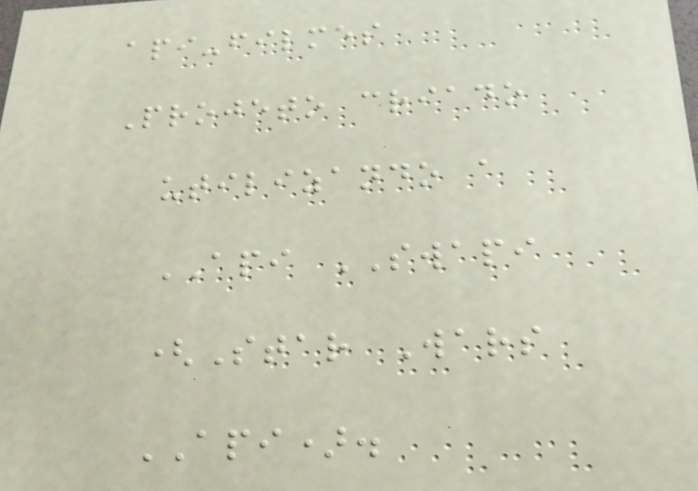api-filmes
Projeto criado
utilizando a
API SWAPI
(Star Wars
API).
